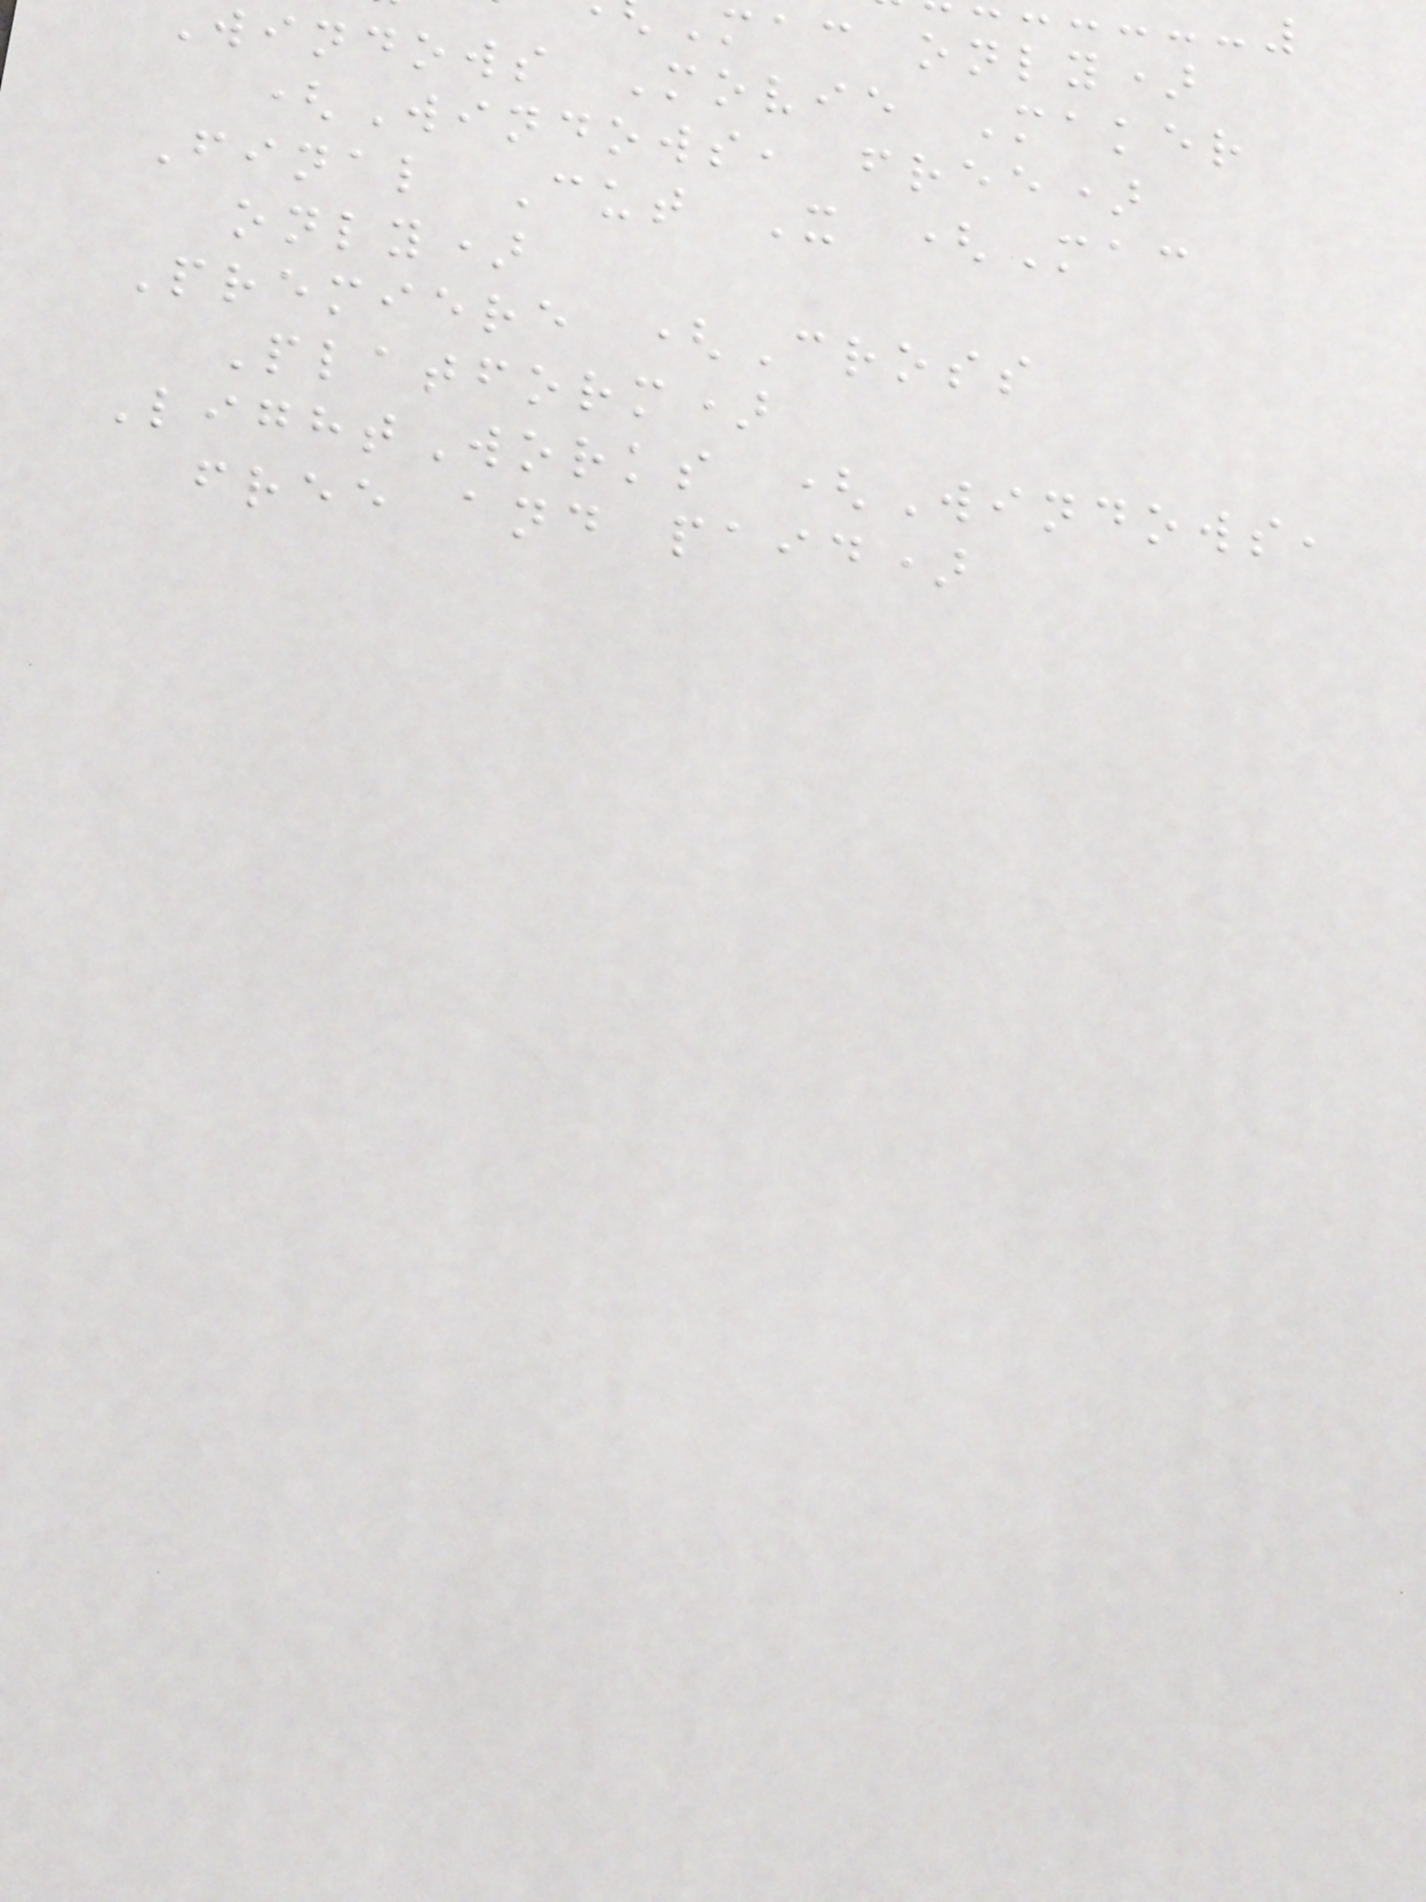mac only)
windows Movie Maker
(Windows, free)
Final Cut X (Mac
only)
Premiere (Cross
Platform)
LightWorks (Windows,
free and paid)
